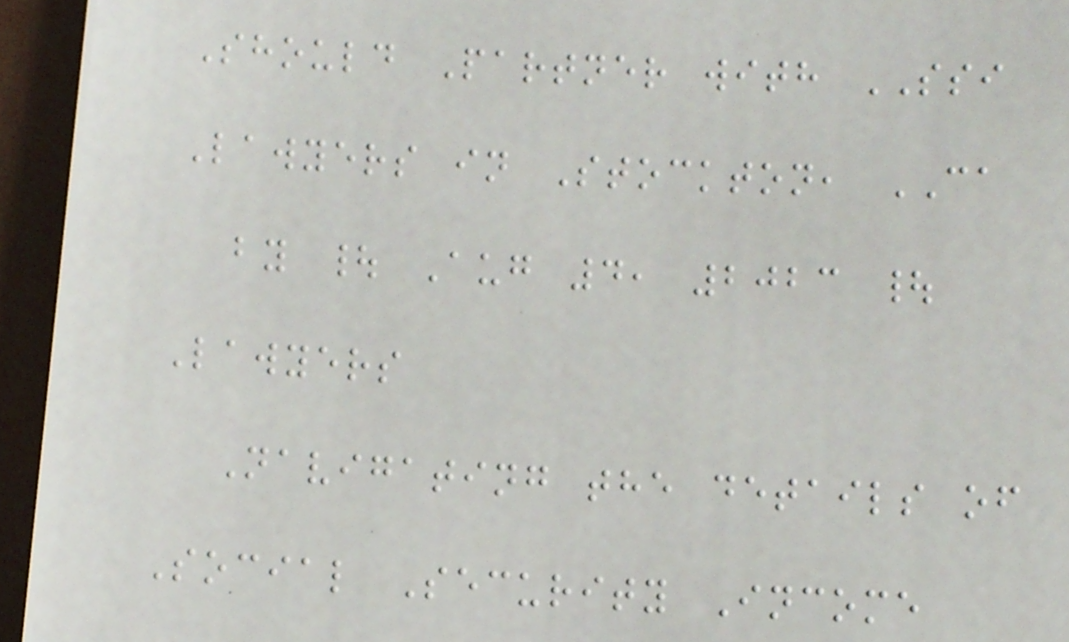Should Partner with SSI
Lawyers in Stockton, CA
by | Aug 4, 2023 |
Lawyers
Navigating the details of
Social Security Income
